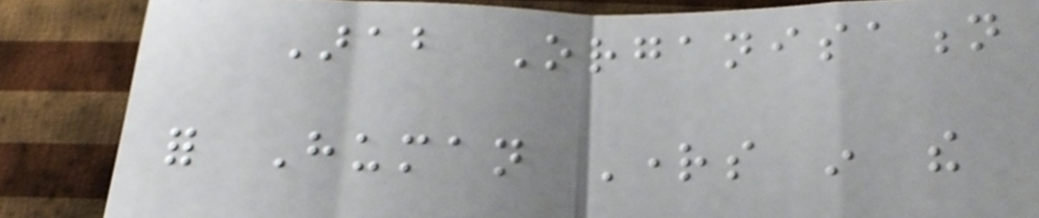Arab Organisation
for Human Rights in the
